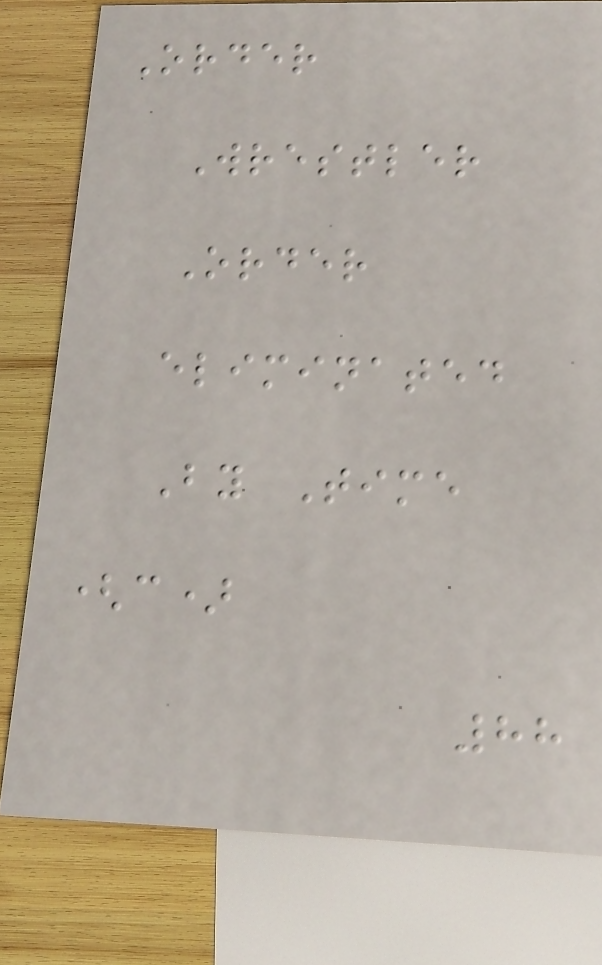Order
Wrestler
Order
eliminated
By Time
(c)
88
